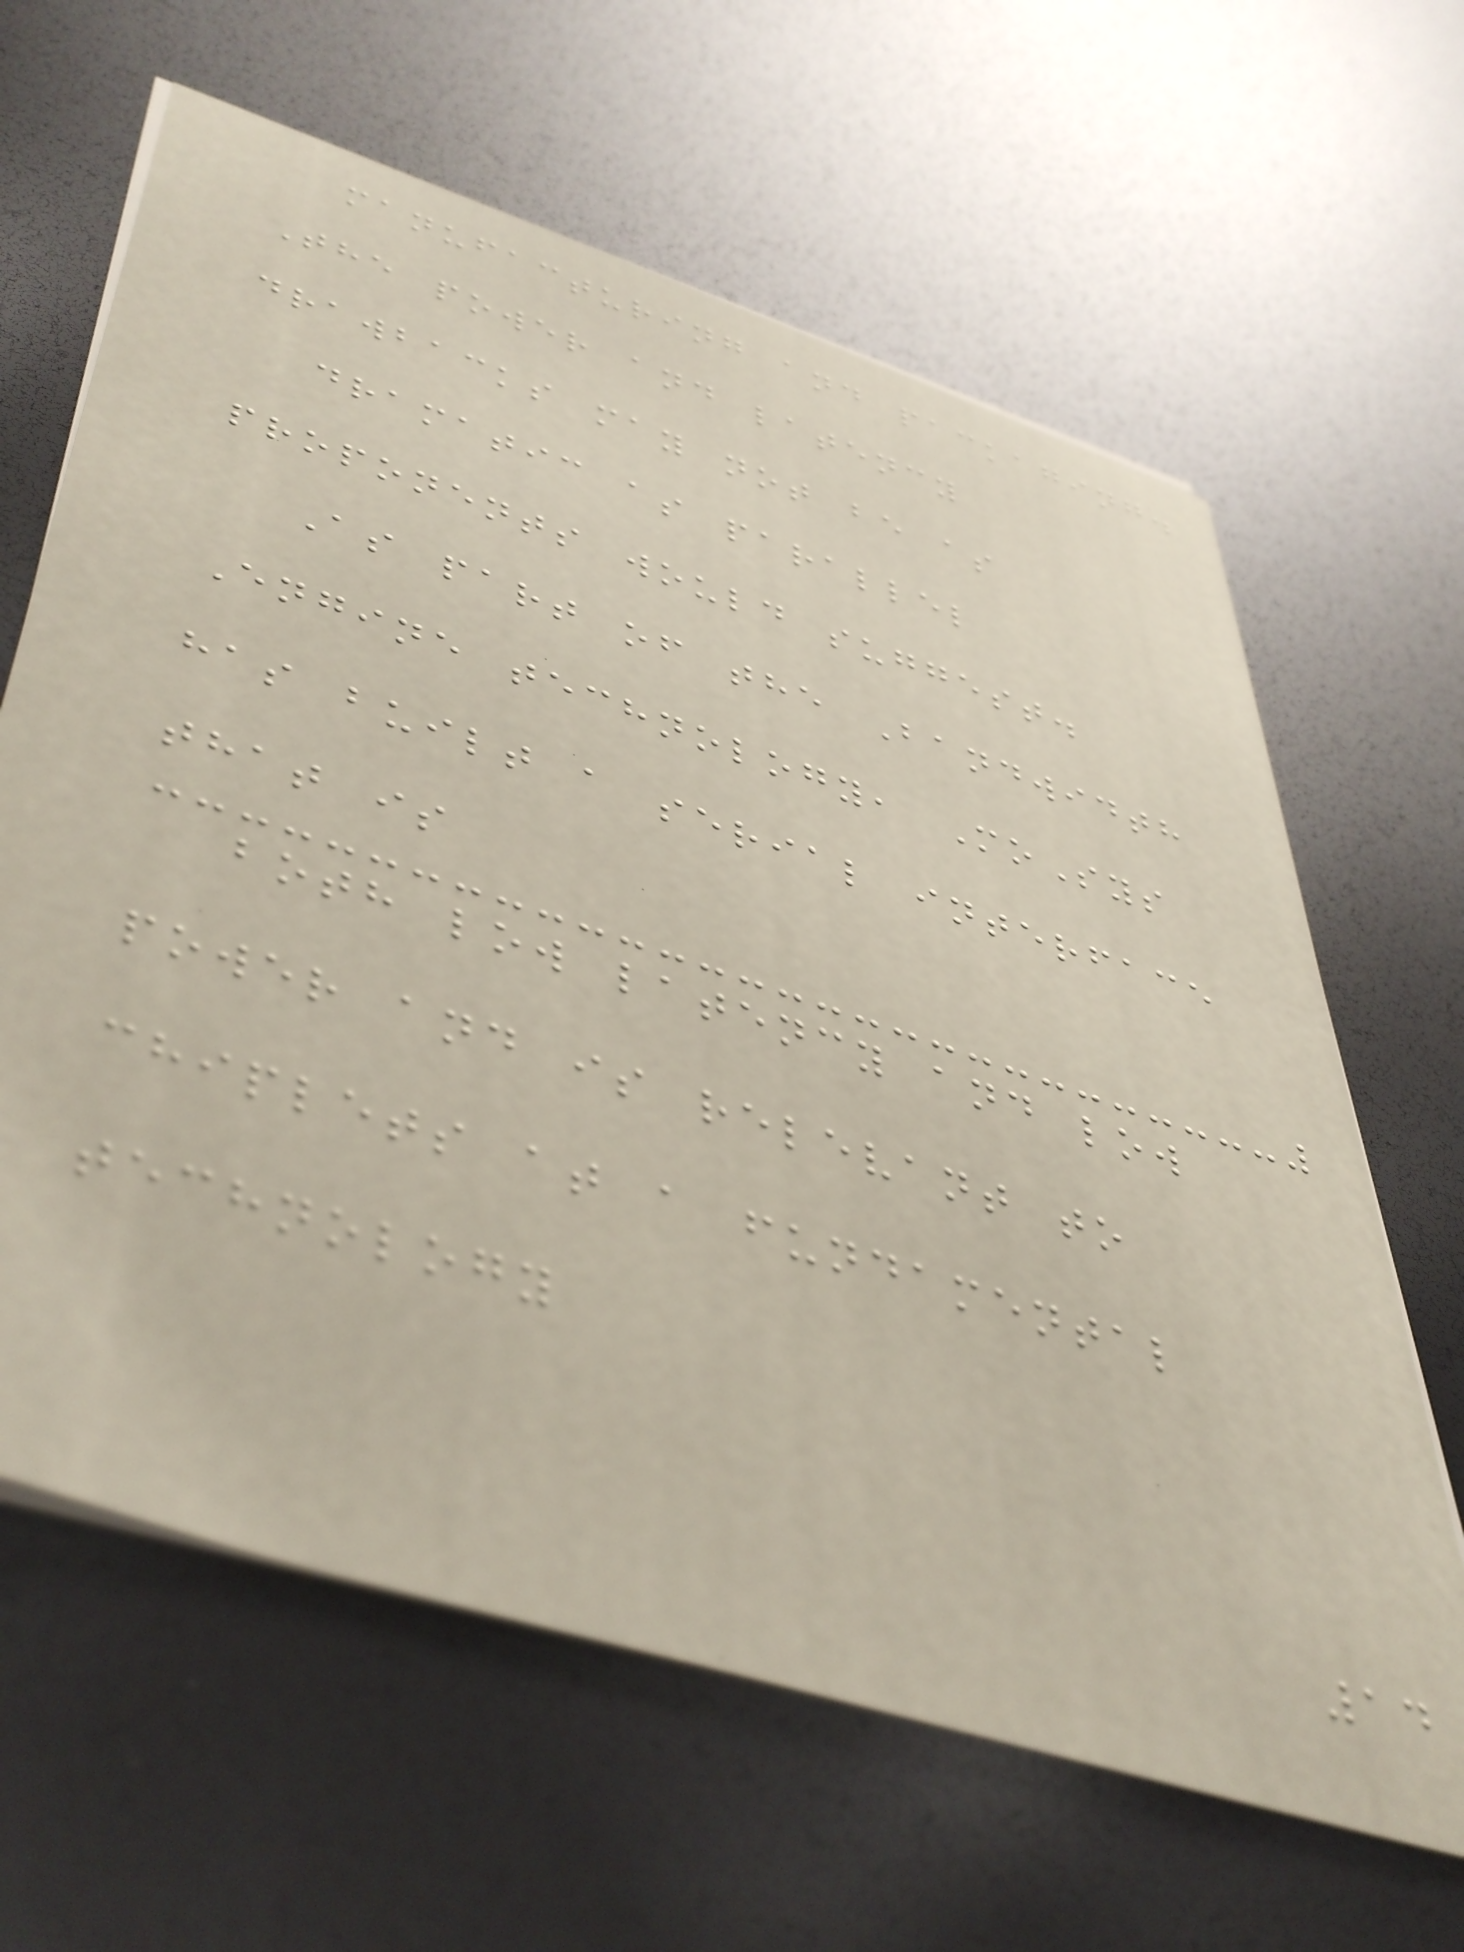manufacturing and packaging.
The power and latency
drawbacks may not be as
dramatic as parallel
proponents would suggest.
As part of the Bandwidth
Engine technology, MoSys
has built a serial interface
that is
both low latency and low
power and is relevant to
chiplets at a fundamental
technology
14
